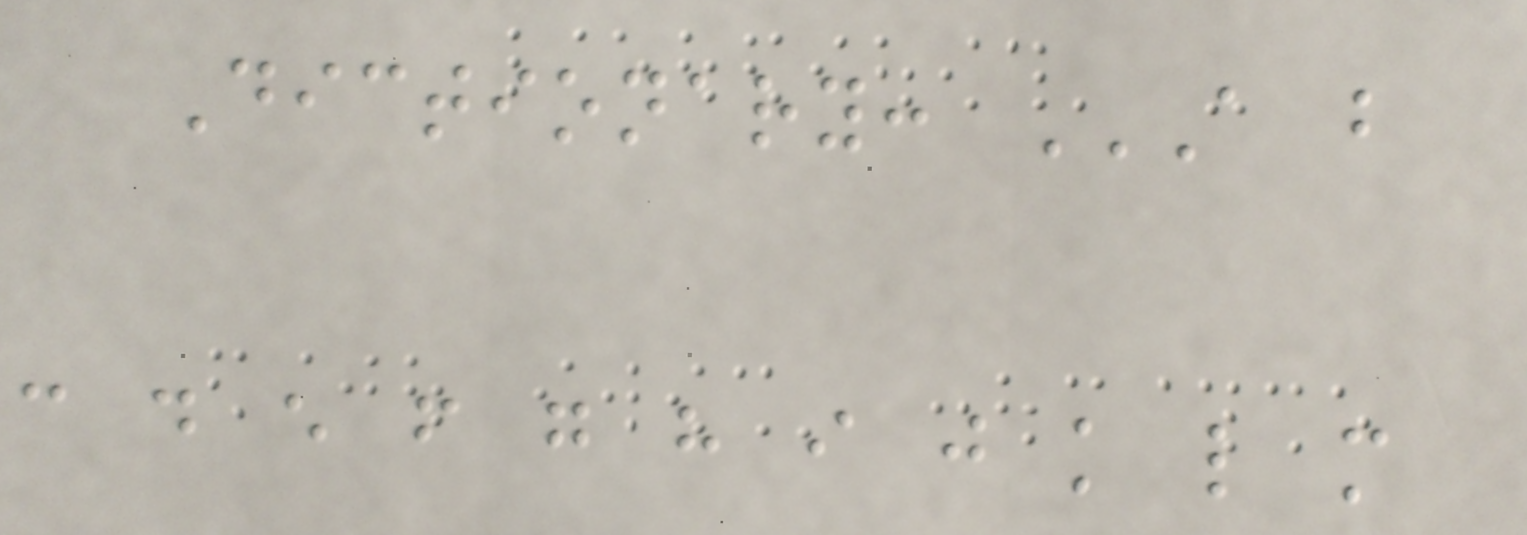Dictionary: A B
C D E F G H I J K L M
